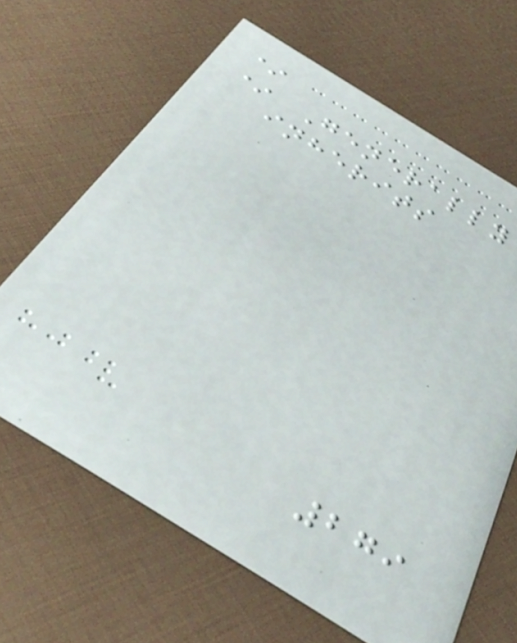*
* Generally
inherits
279
